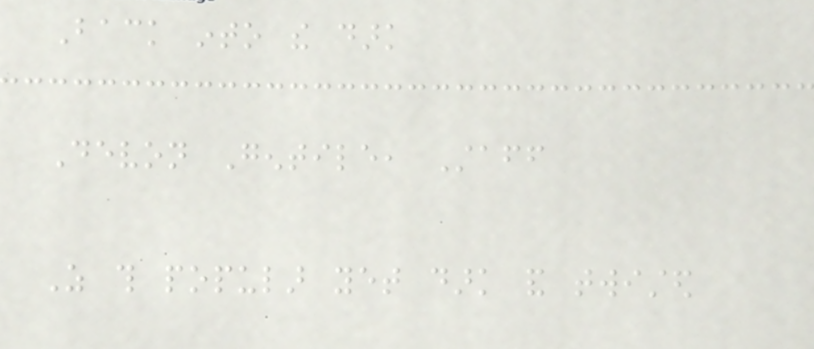Back into the dark
Devon Gentile, Staff
As this popular yet dark and twisted
